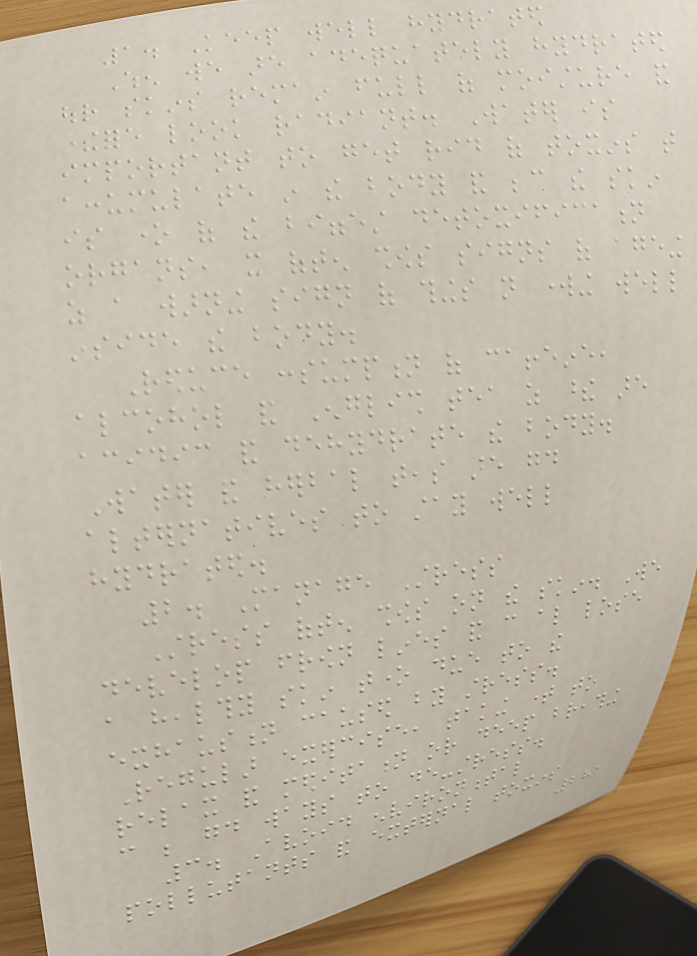1. Keep well hydrated
When we are adequately hydrated
our skins remain full of moisture and
therefore look radiant. Water is
important to get rid of toxins that
accumulate in the body and because the skin
is one of the biggest detoxification
organs, it often shows signs of ageing
as a warning sign of things not working well
inside the body.
Reduce consumption of caffeine,
alcohol and English tea as these are
acidic and dehydrate the body.
Water and herbal teas are good
alternatives to stay well
hydrated.
2. Manage Stress
Stress often shows on the skin. We
develop frown lines and can also lose
a healthy skin tone due to the
exhaustion caused by stress.
Regular exercise, taking time to
relax and meditation or deep breathing
can be good ways to de-stress.
3. Avoid environmental
pollutants and external toxins
281
